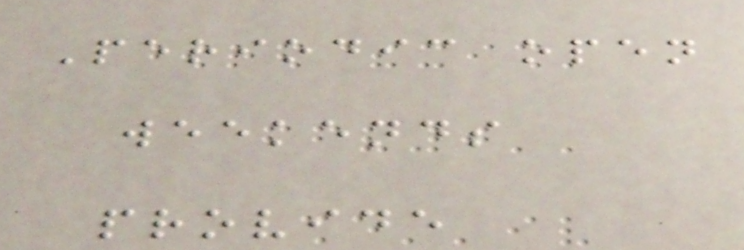Periodic open
weekends
provide
